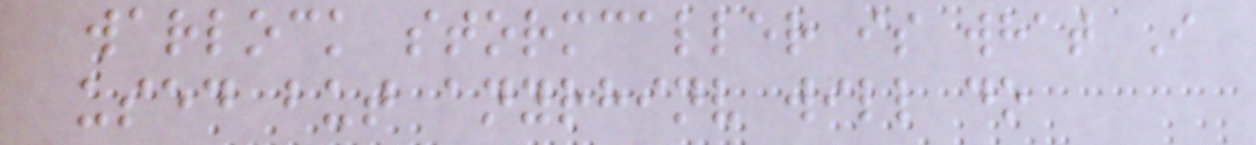warlock stormcaller is what I
used but anyrhinv will do
